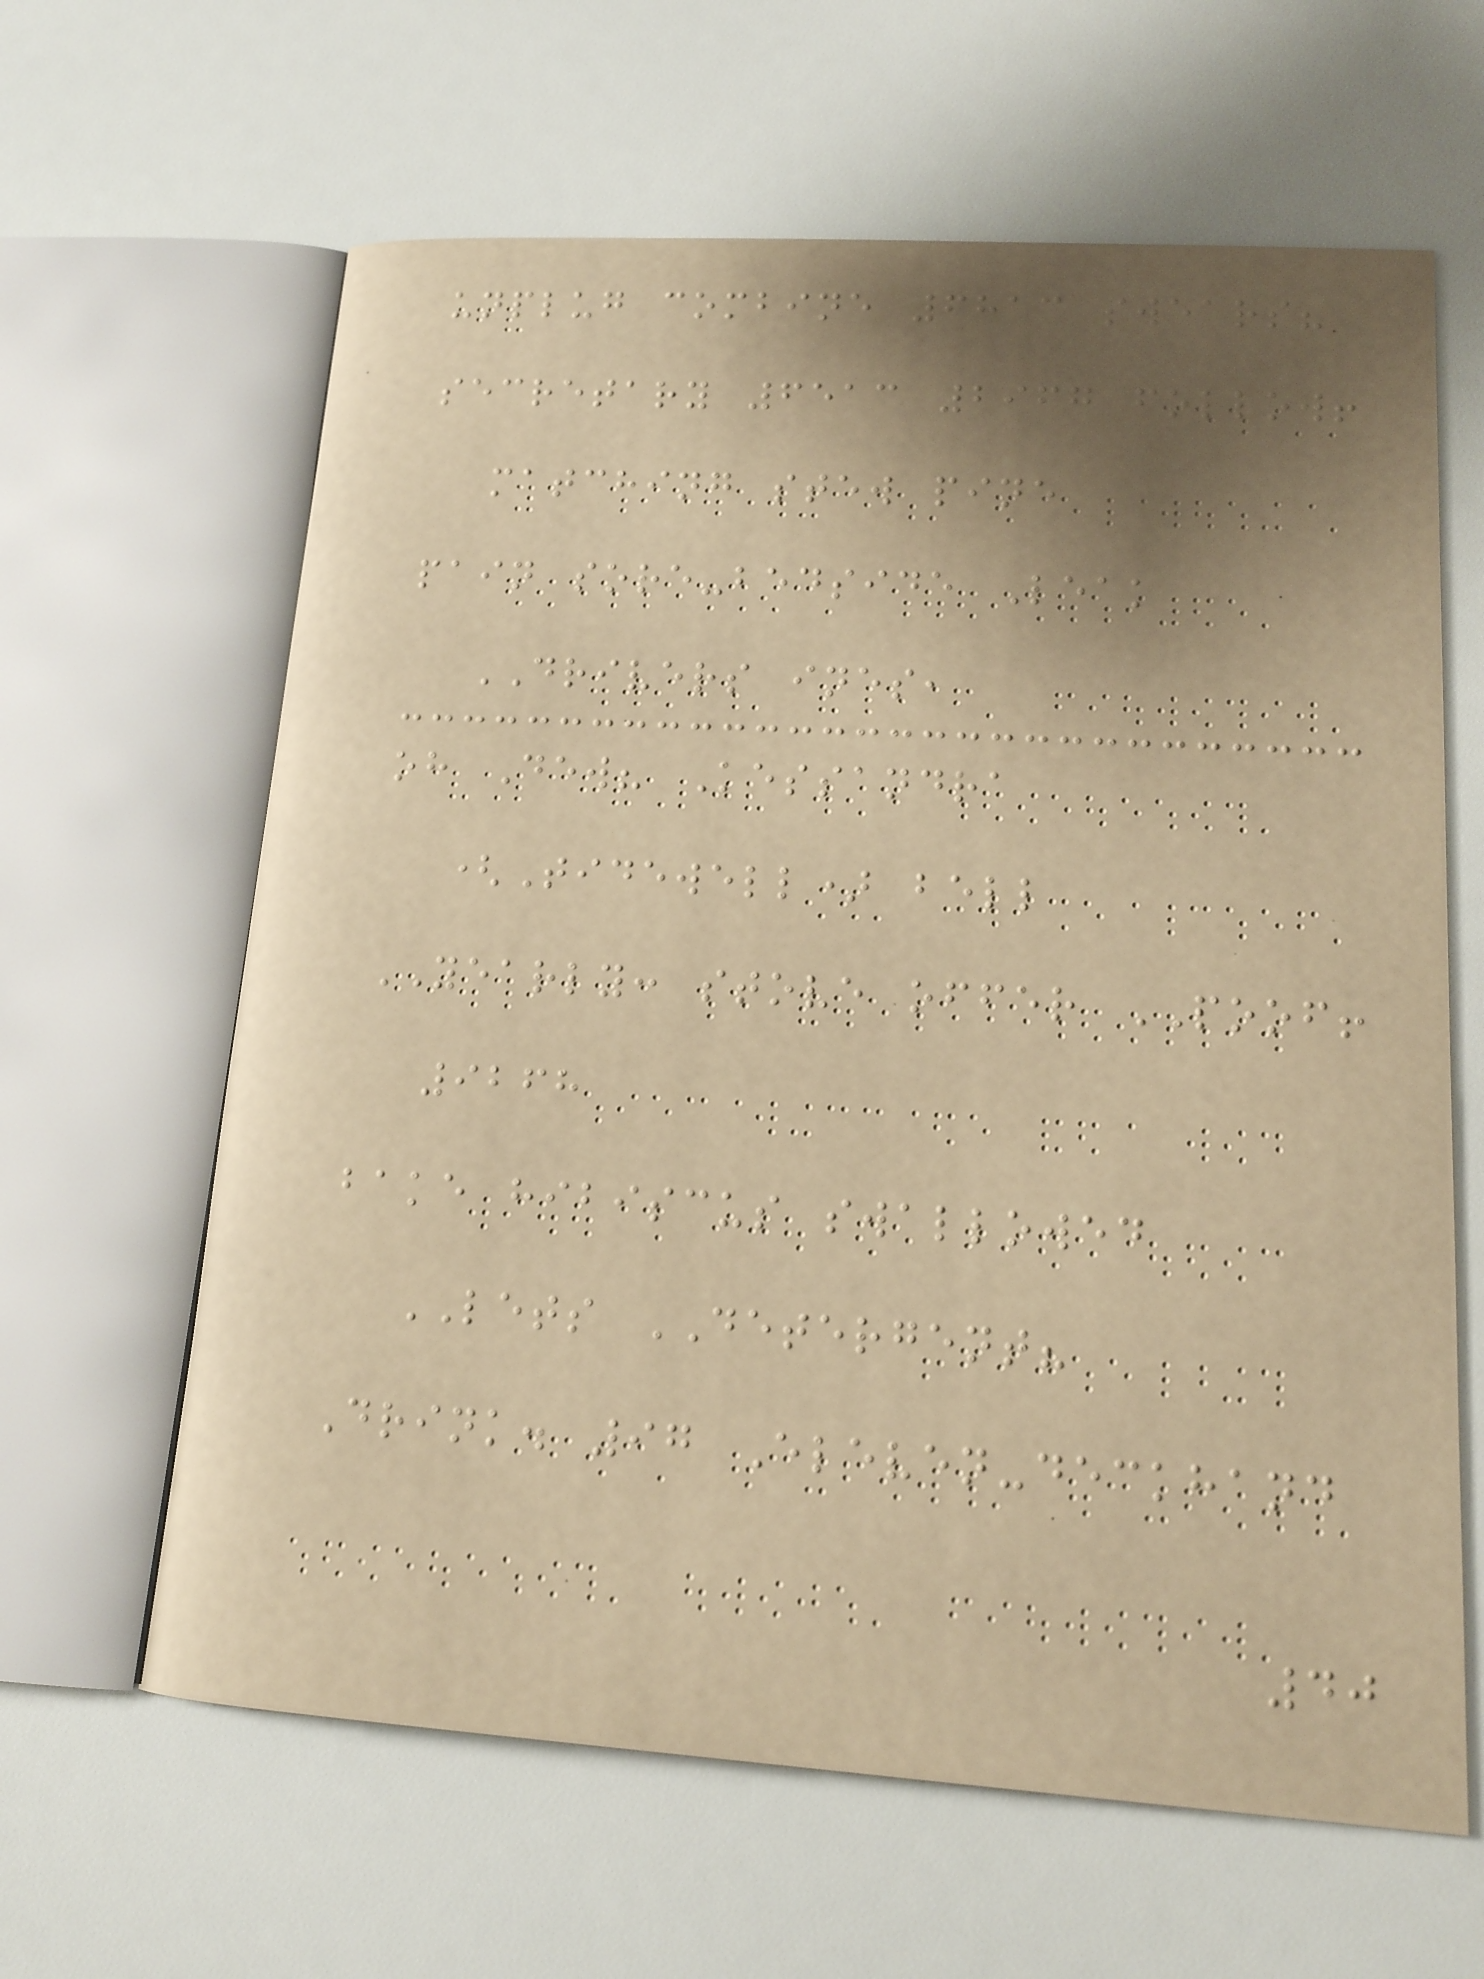unplug combine 6813 swears?
secretary 6513 2967 follow!
matching stew pine
pain sore-bedside Leak
DRIVERS ines,
oh Dew? Kessandra
(Tidewell) bell
YEARLY: stove offer POOF!
9268
bake hibiscus swallowed
LETS DETERGENT?
Drink. 97 Eleven-deckhand
40
